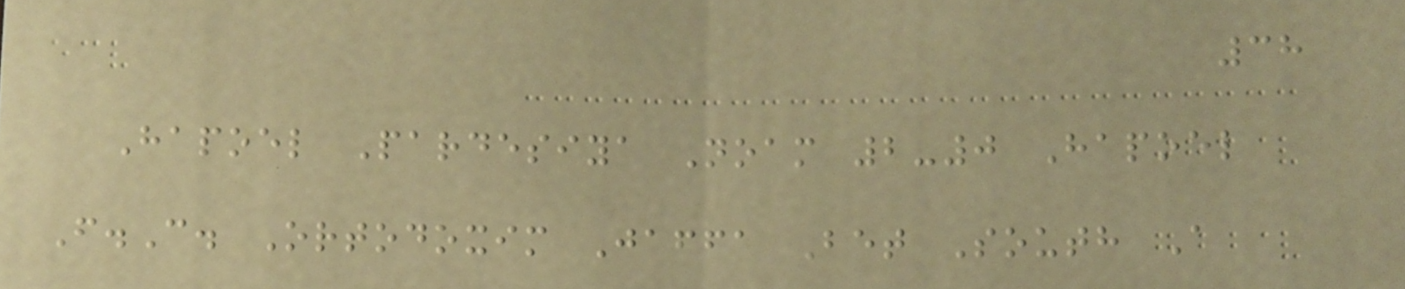38
Hapoel Pardesiya Noam 2-0 Hapoel
F.C. Ortodoxim Jaffa Bet South A
